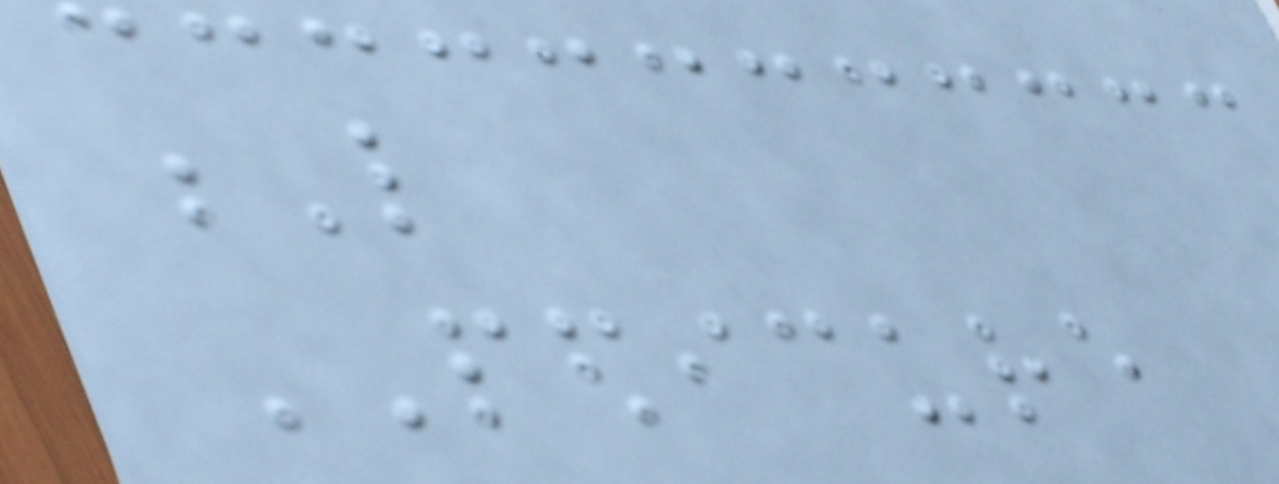L
PEDICURE
